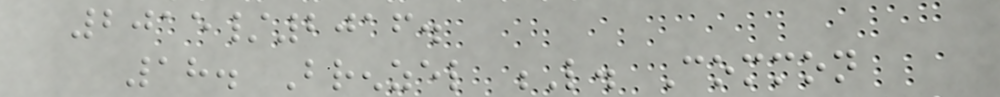2015/2016.
18. Brenzel L. Common
